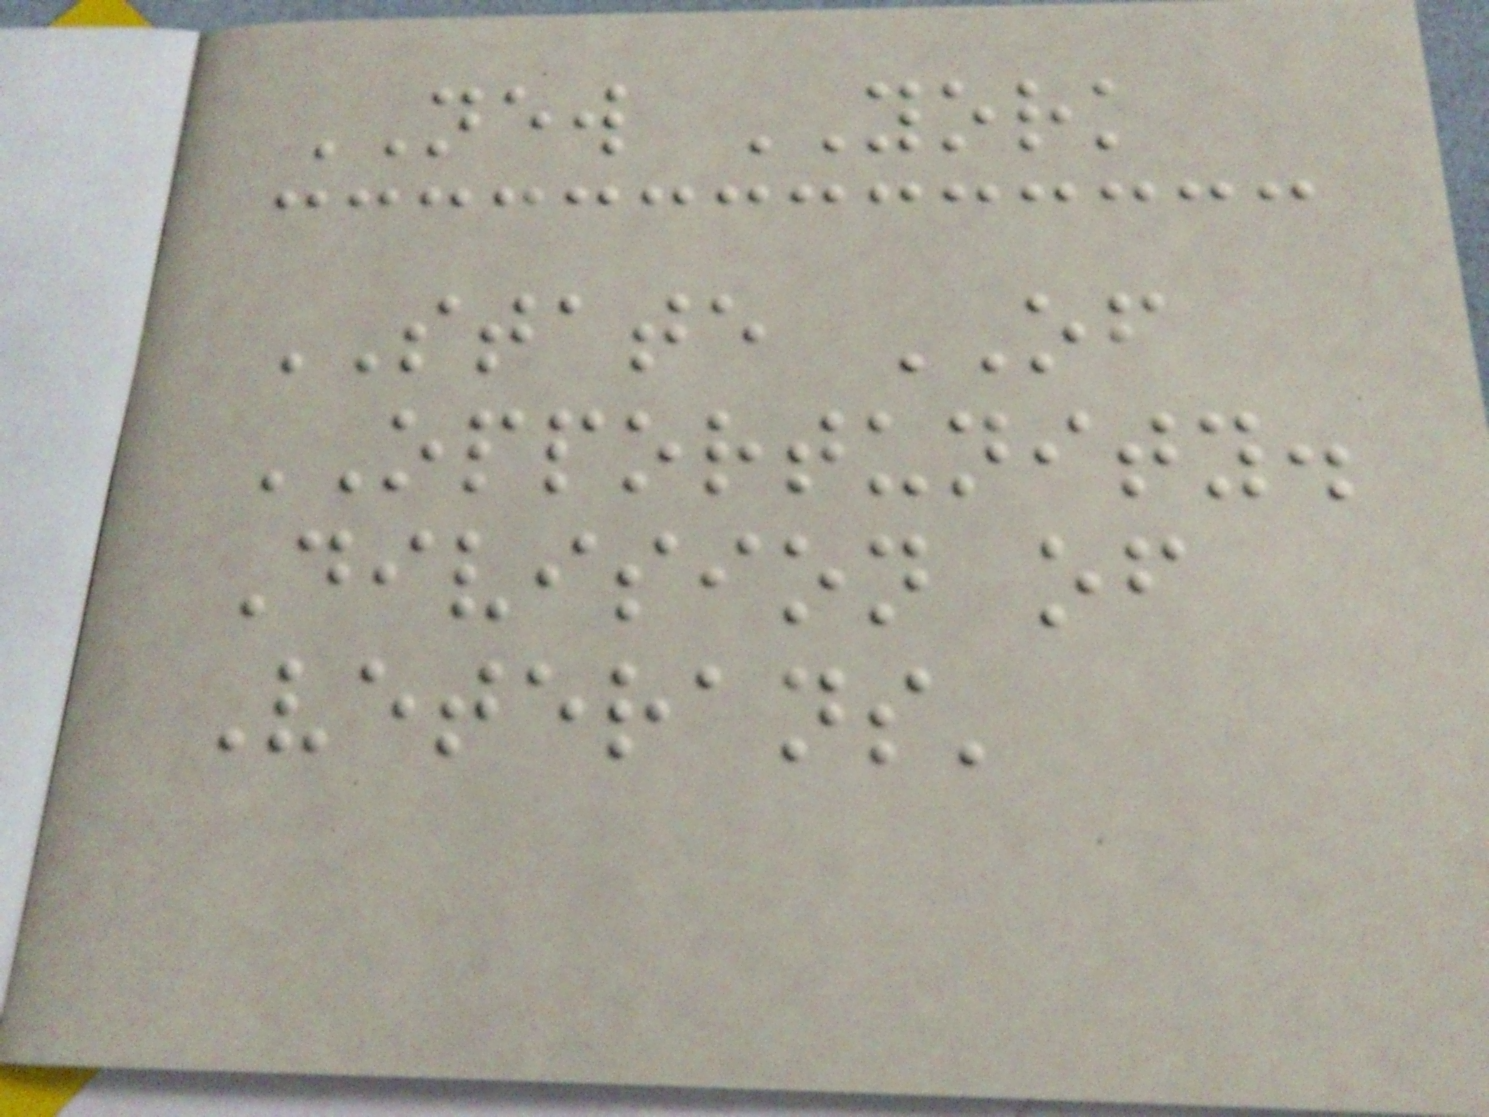NEW YORK
STATE OF
OPPORTUNITY.
Division of
Veterans'
